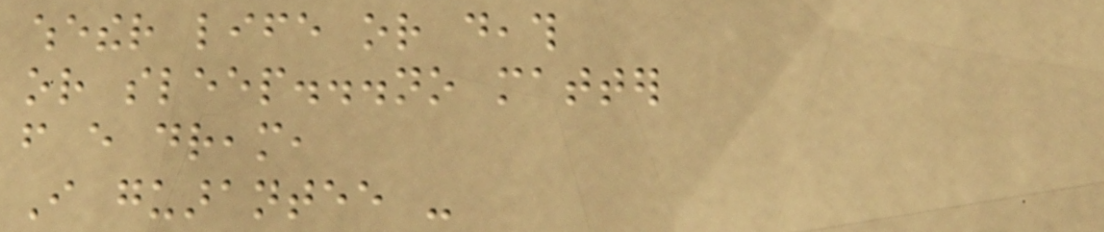whether life or death
or sleep...no matter
from every dream,
I guarantee -
